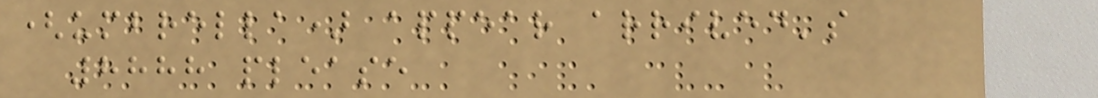(umbrella) appear arrived's
8888 please
